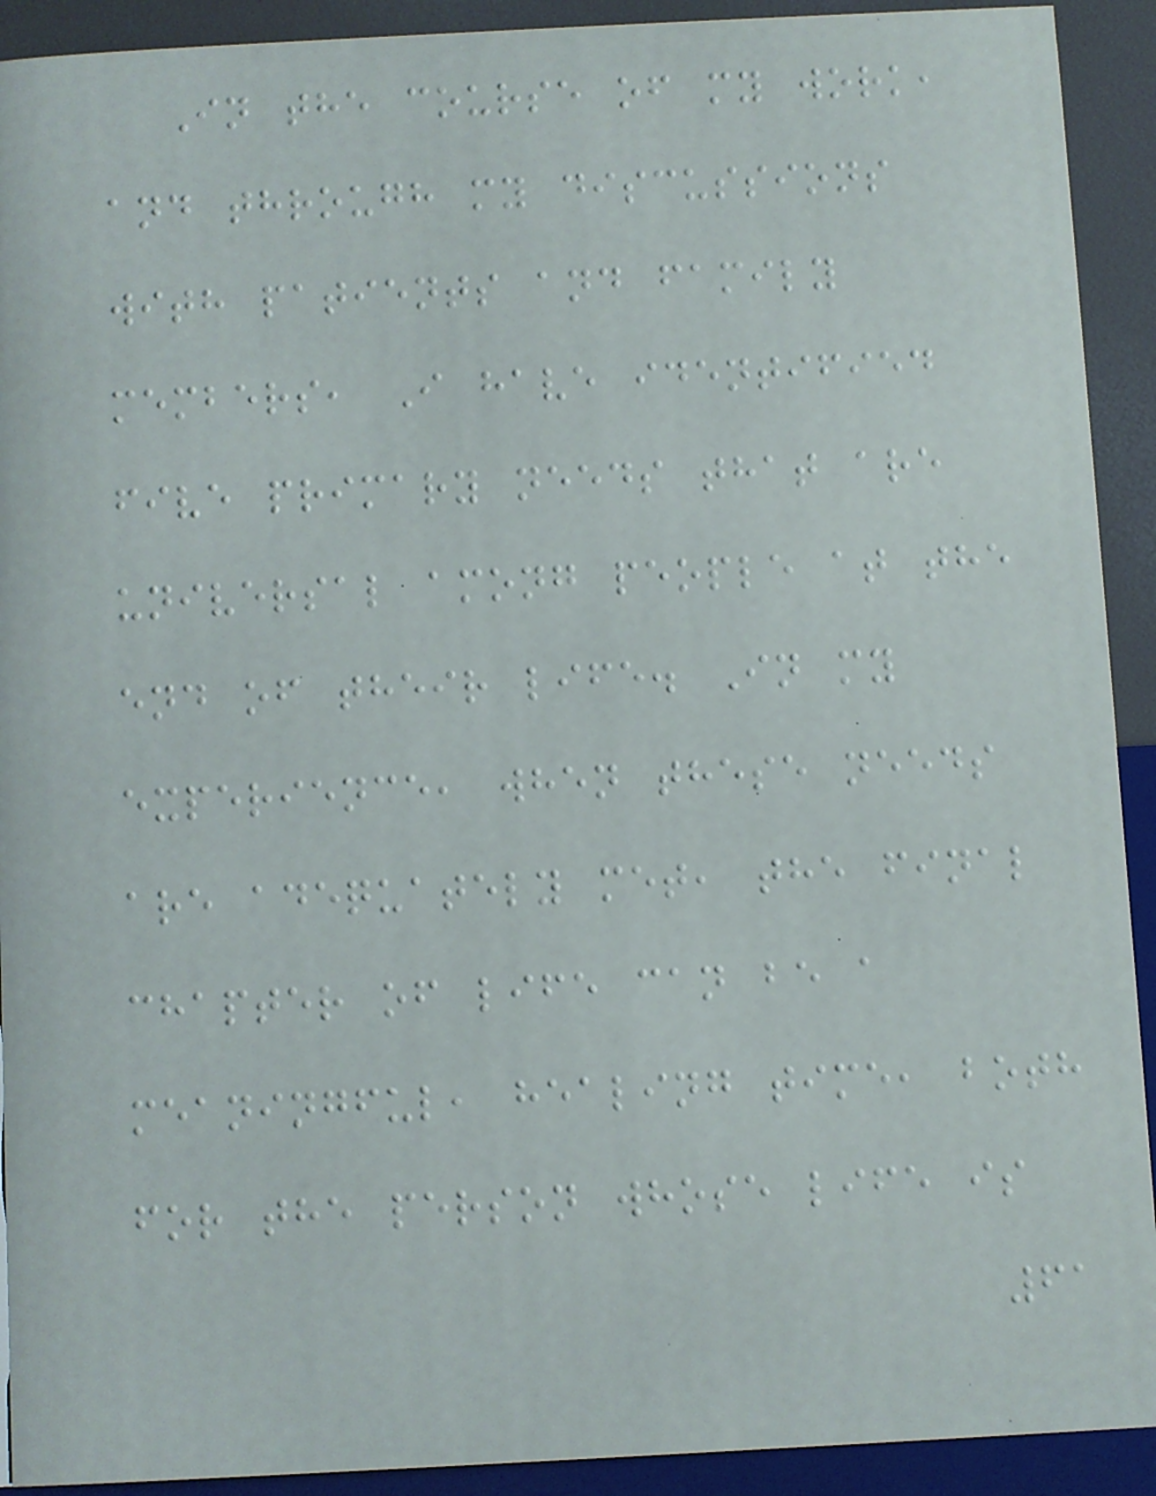In the course of my work,
and through my discussions
with patients and family
members, I have identified
five primary needs that are
universal among people at the
end of their life. In my
experience, when these needs
are adequately met, the final
chapter of life can be a
meaningful, healing time, both
for the person whose life is
61
